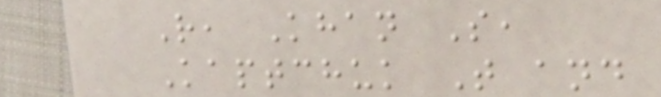R, Khan S,
Kaptchuk T and
